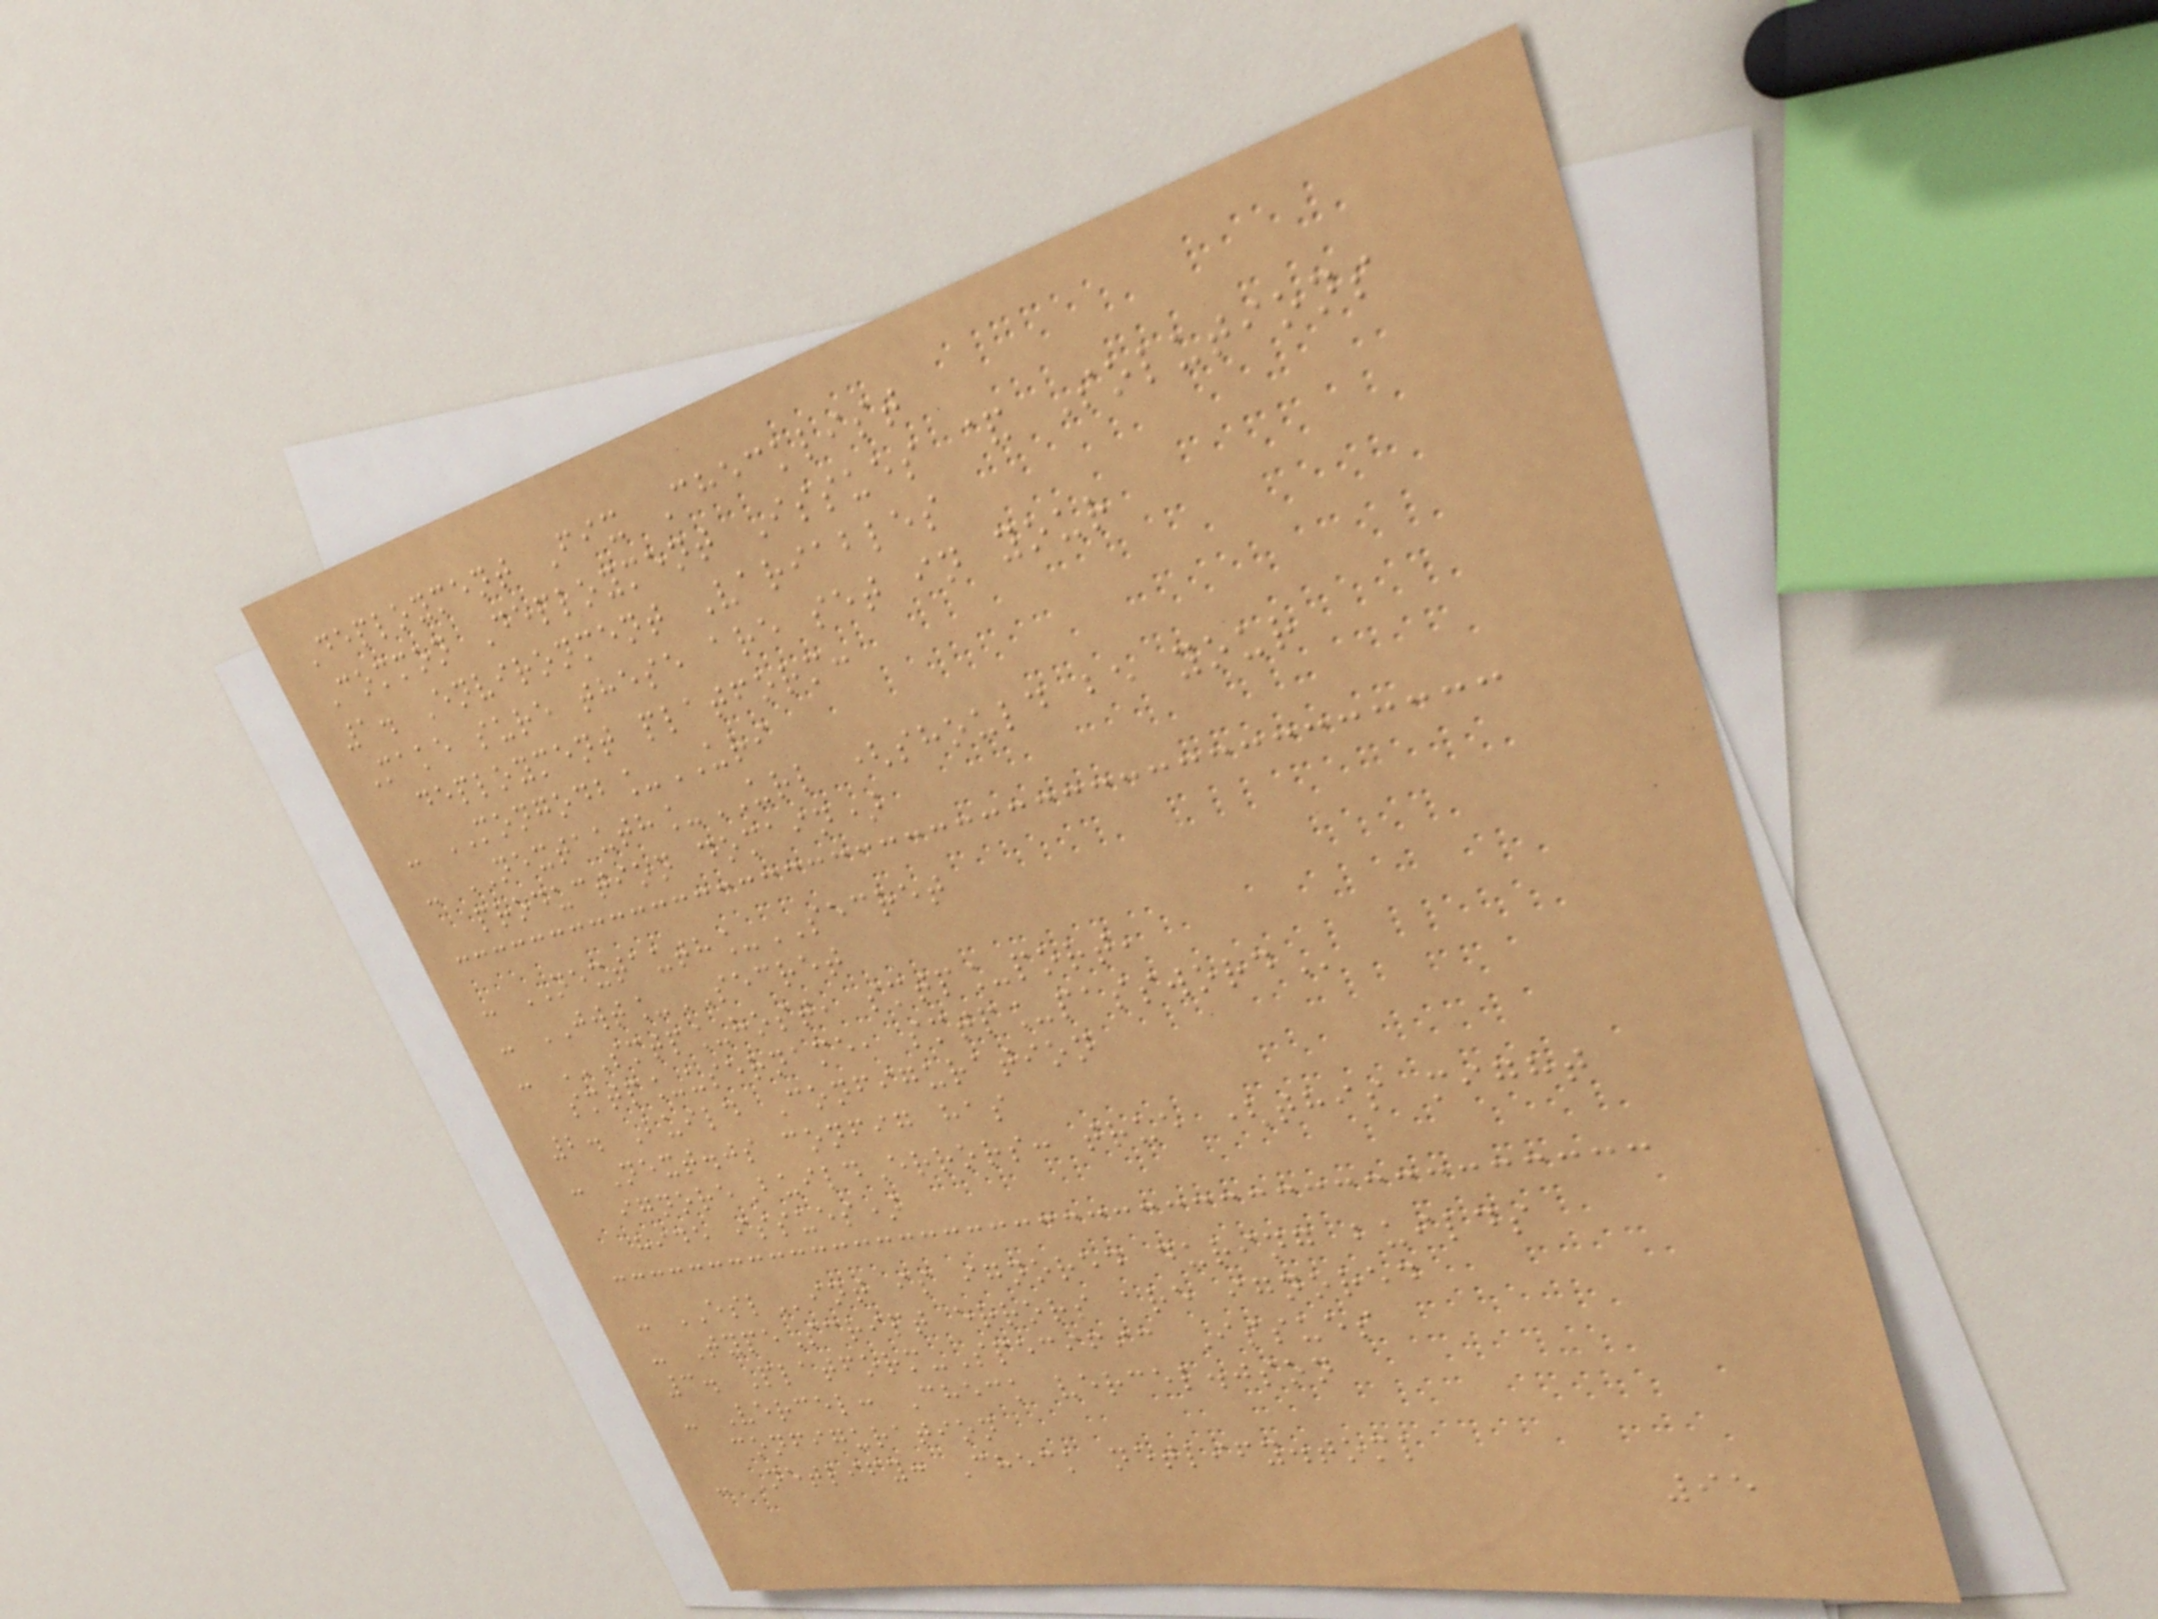Deployment Fix Checklist
Common Deployment Issues & Solutions
1. Environment Variables
Make sure these are set in your
deployment platform:
- MONGODB_URI
- NEXTAUTH_URL (should be your
production domain)
- NEXTAUTH_SECRET
- JWT_SECRET
- SMTP_HOST, SMTP_PORT,
SMTP_USERNAME, SMTP_PASSWORD
2. Build Configuration
- Next.js config has
ignoreBuildErrors: true (this might
hide issues)
- ESLint is ignored during builds
- TypeScript errors are ignored
3. Platform-Specific Issues
- Vercel: Check vercel.json
configuration
- Netlify: Check netlify.toml
95
